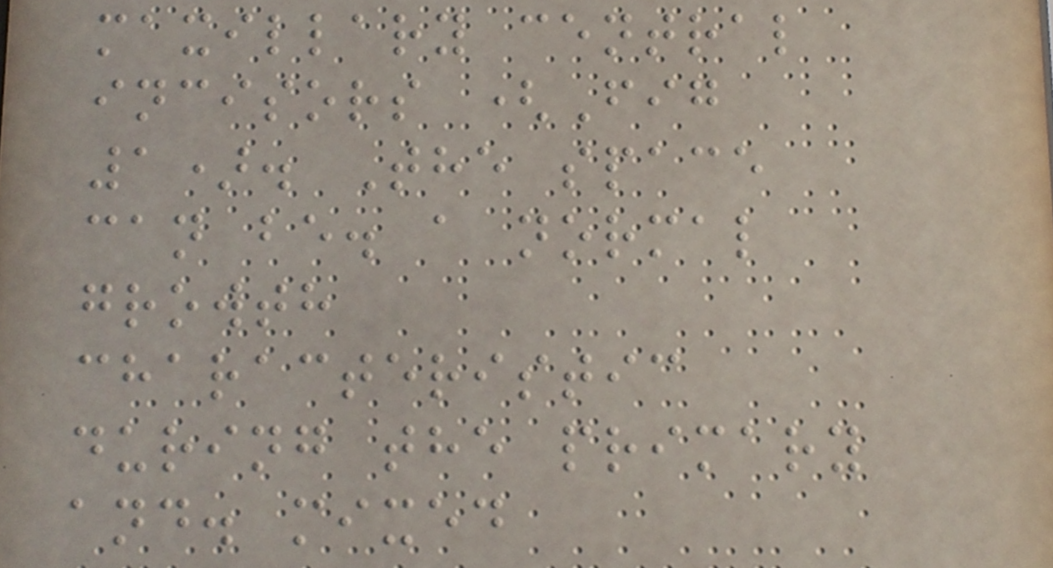maxillary central
incisors (Fig
1). The space
can be. a normal
growth
characteristic
during the primary
and. mixed
